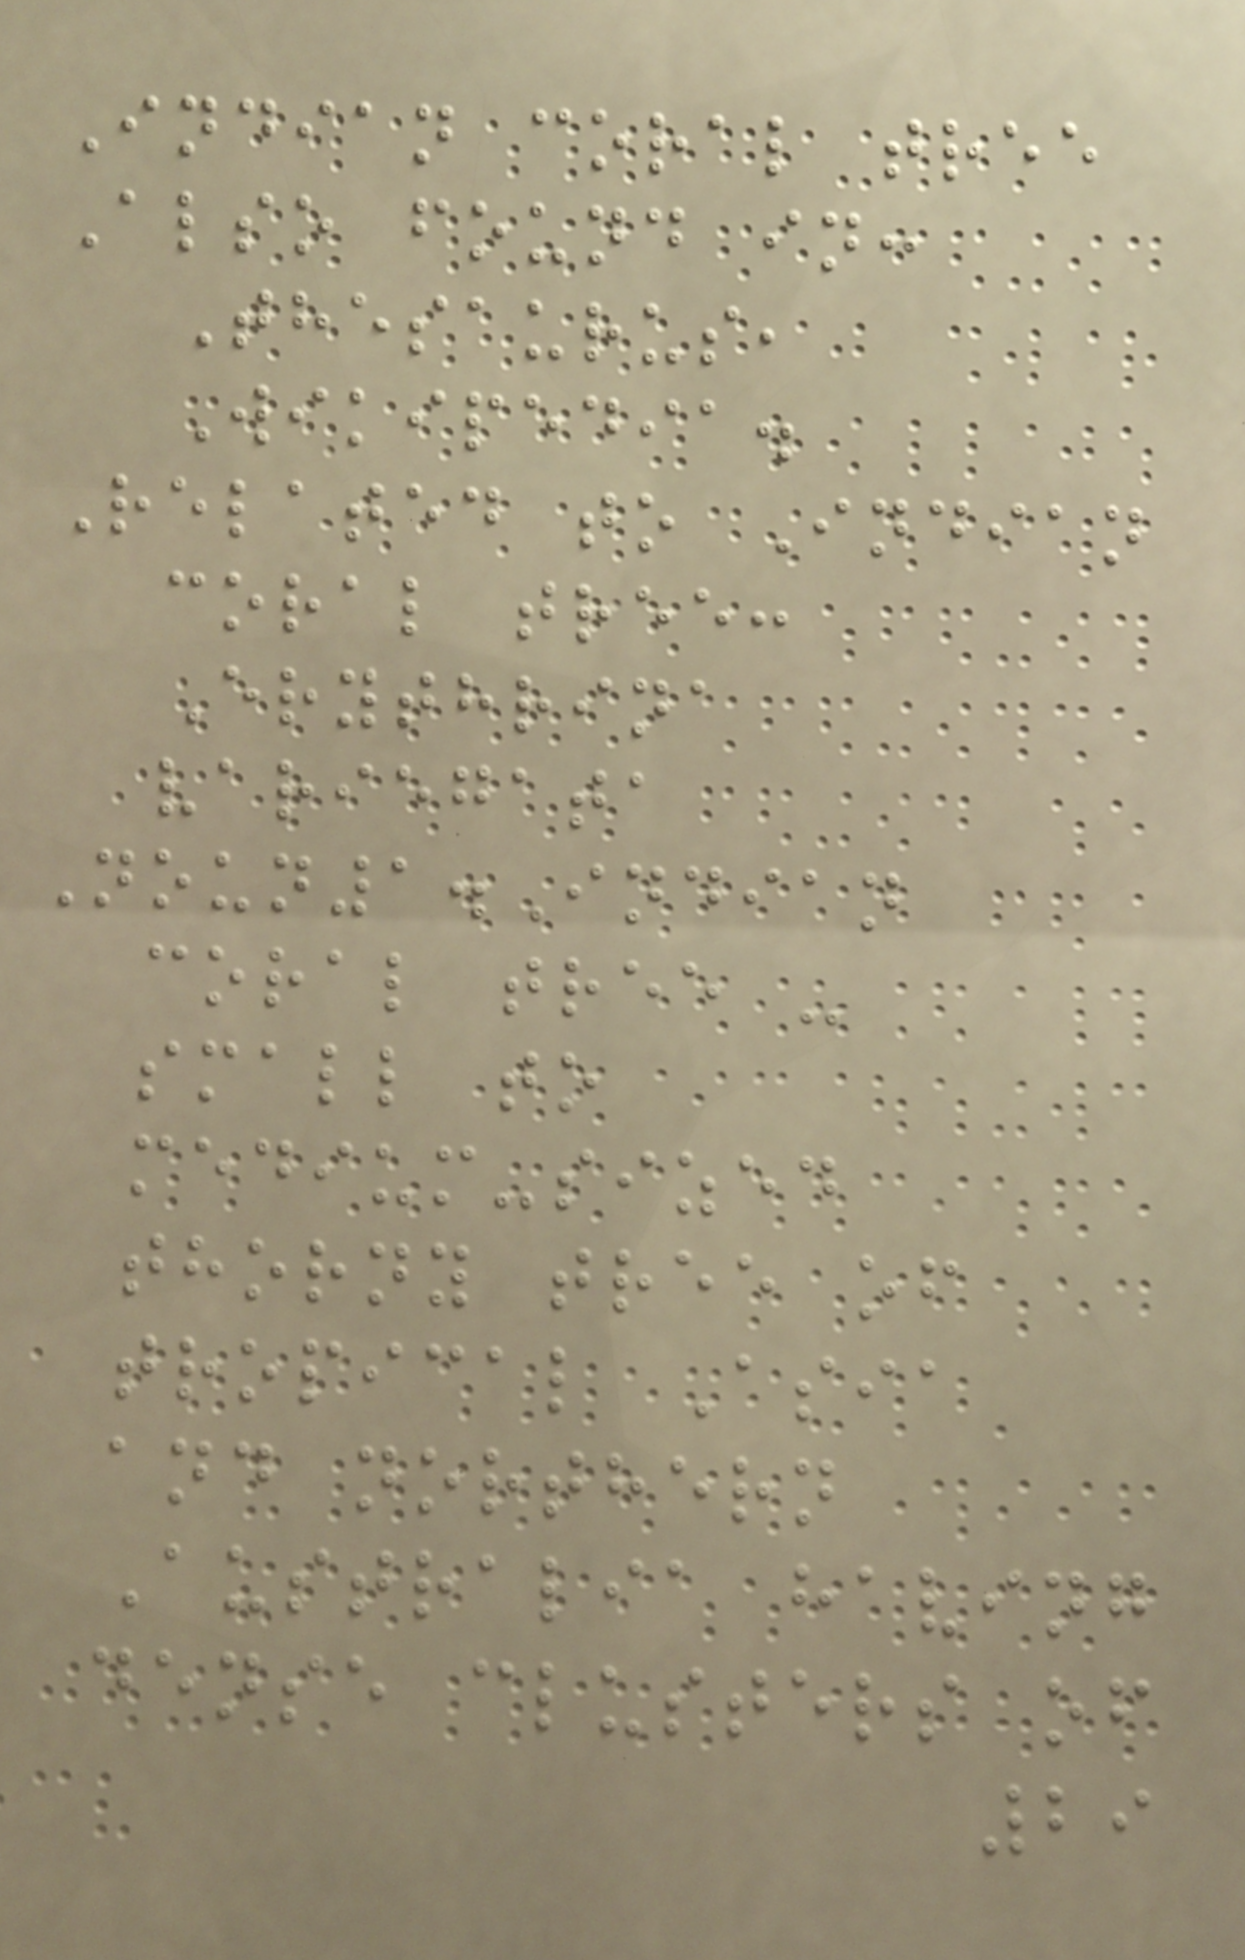Indian coral tree
Also found in:
Thesaurus,
Wikipedia.
Related to Indian
coral tree:
Erythrina
variegata
Noun1.Indian
coral tree -
small to
medium-sized
thorny tree of
tropical Asia
and northern
Australia having
dense clusters of
29
